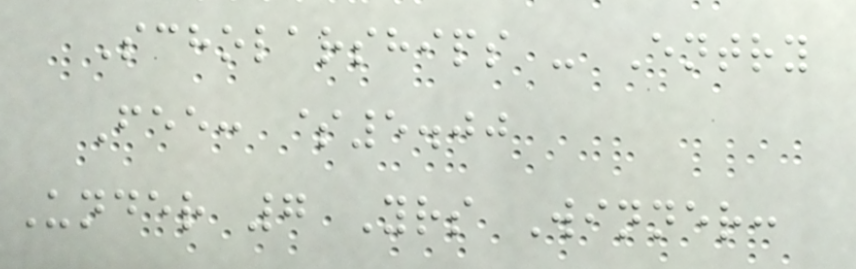Scholarships - Entry
Fee: $5.00
Under 7 Yrs Winner:
